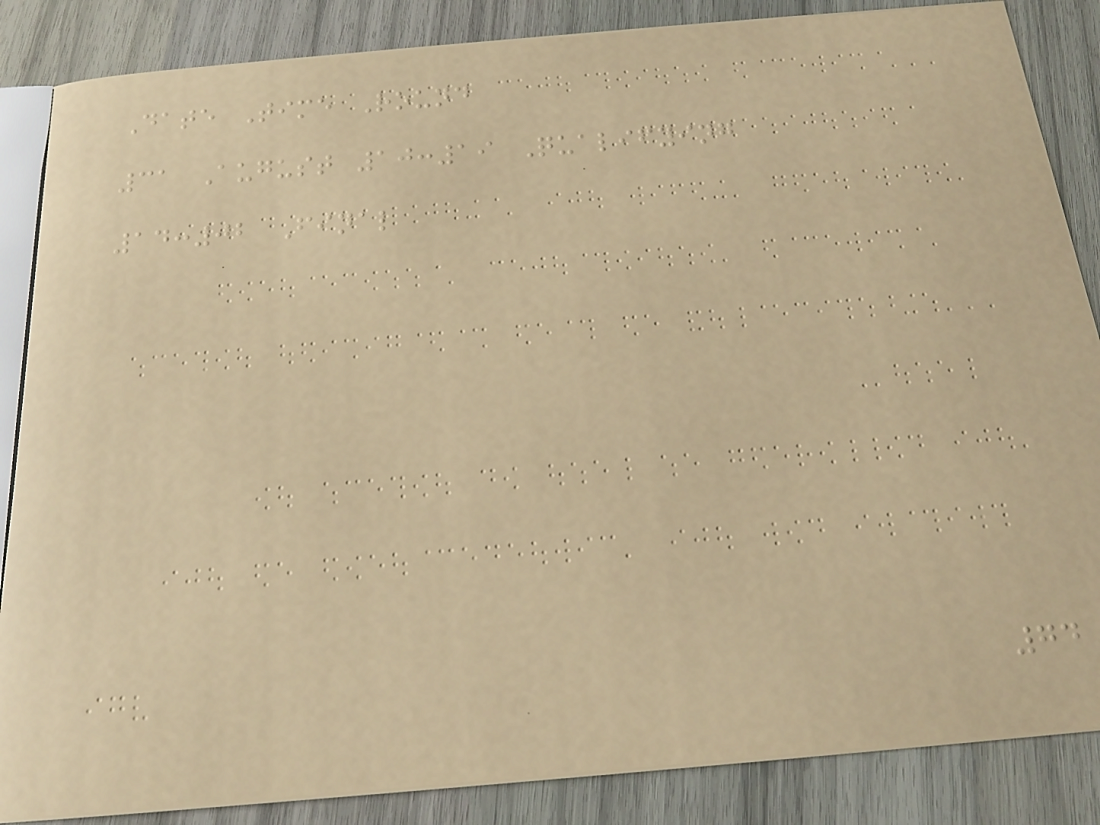Date Time Round
31 August 10:19 Qualifying
14:02 Final
74
